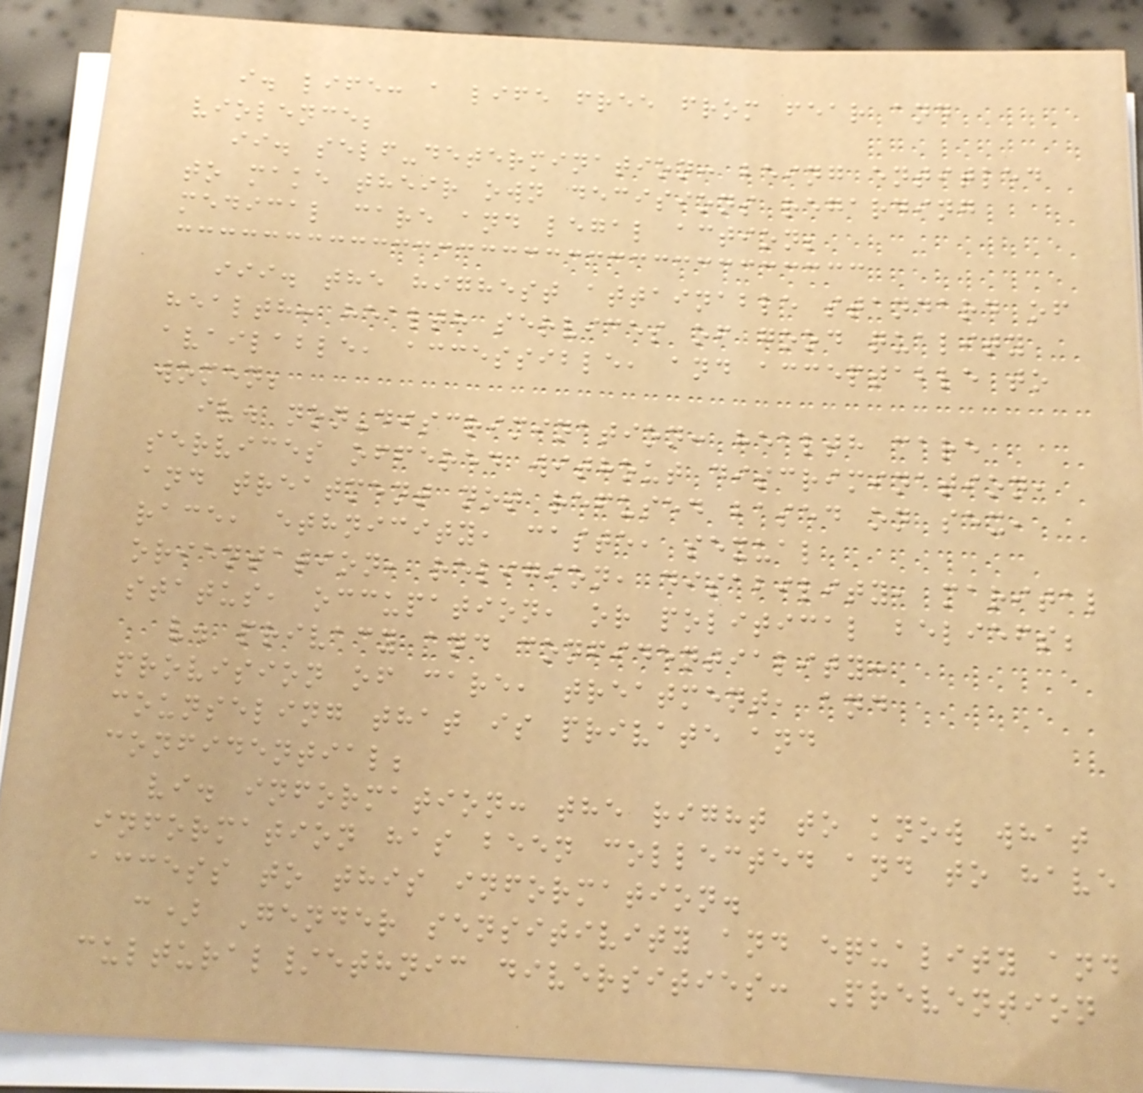i. life: a life free from fear and
violence;
ii. self-determination: being entitled
to make their own decisions regarding
medical care and legal action;
iii. the highest attainable standard of
health: health services of good quality
available, accessible, and acceptable to
women;
iv. non-discrimination: health care
services offered without discrimination,
and treatment not refused based on sex,
race, ethnicity, caste, sexual
orientation, religion, disability, marital
status, occupation, or political beliefs;
v. privacy and confidentiality:
provision of care, treatment, and
counseling that is private and
confidential;
vi. information: the right to know what
information has been collected and to have
access to this information.
c) Gender sensitivity and equality and
cultural/ethnic diversities: Prevention
